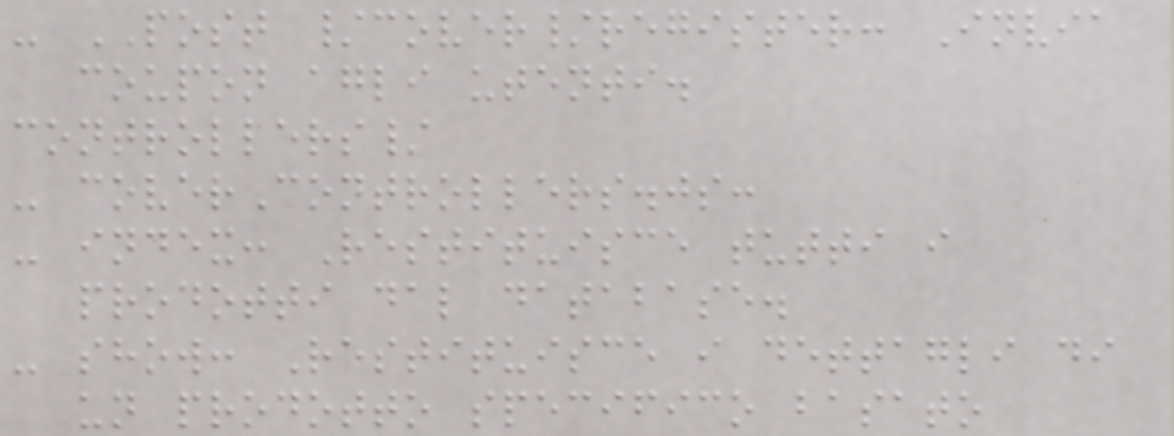- POST /cover/register: Invia
coupon agli utenti.
controllers/
- coverControllers.js:
- index: Restituisce tutti i
prodotti dal database.
- show: Restituisce i dettagli di
un prodotto specifico basato
